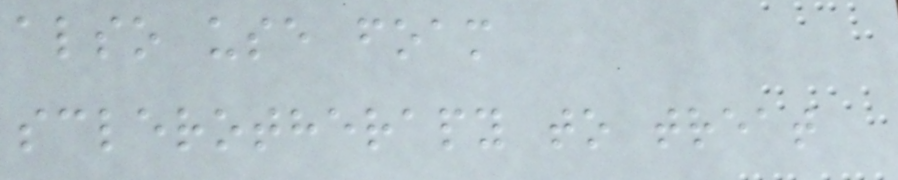also use foam
sclerotherapy to treat
